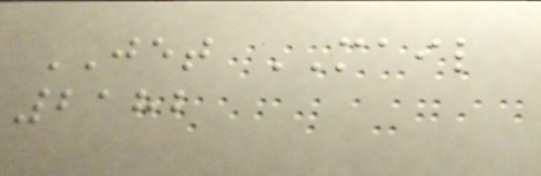JET MAIL
2182
